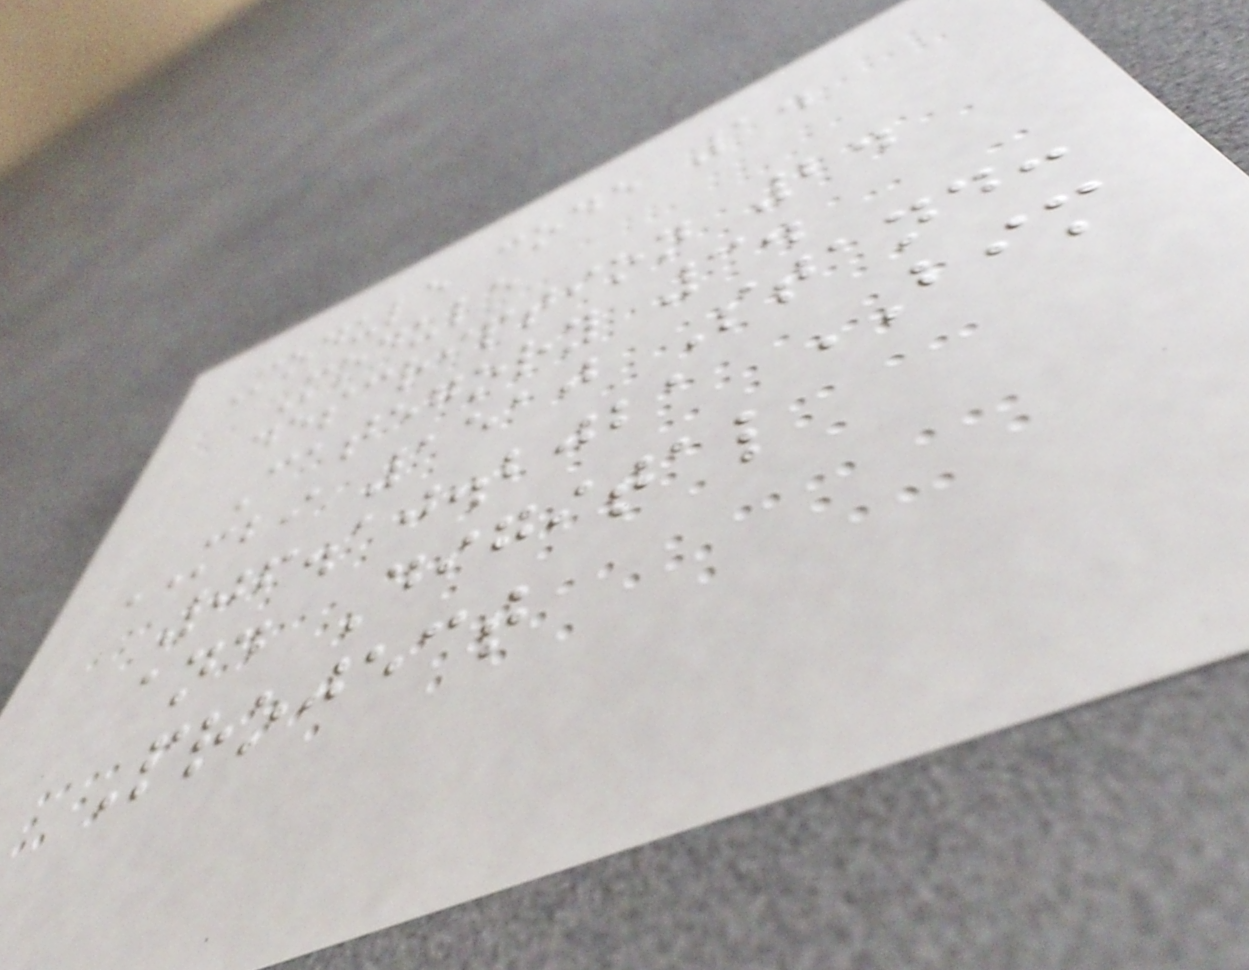Module code 1.
Module
description 2.
Category 3.
MBI 1510 Stand:
06.10.2021 BIM
and Digital
Project
